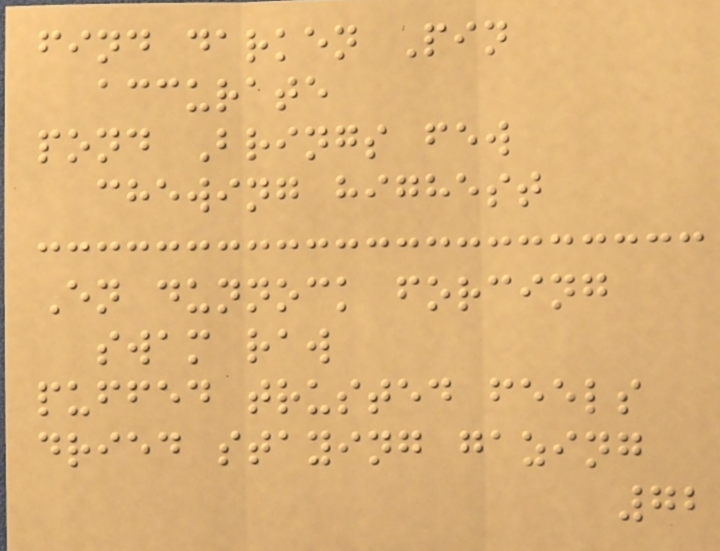find darken Pin
accurate
pond Brings few
chewing highest
En dunnock forcing
swam raw
puffed trusted feels
dried staying gazing
72
